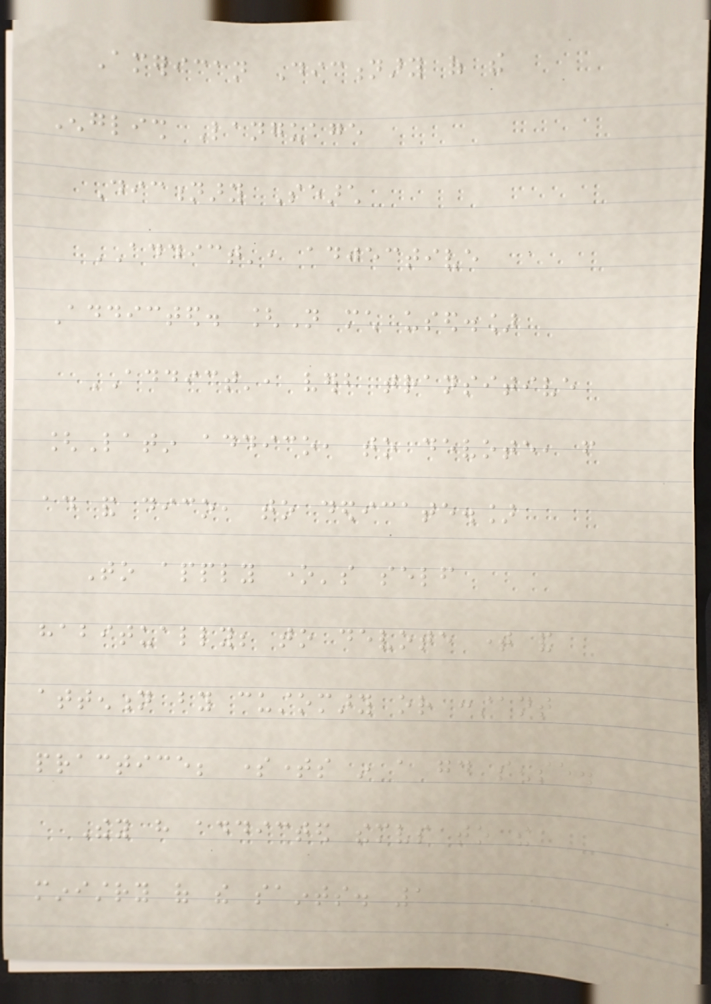American Dictionary of the
English Language
Dictionary Search
ADDICT', adjective
Addicted. [Not much used.]
ADDICT', verb transitive
[Latin addico, to devote, from
ad and dico, to dedicate.]
To apply one's self
habitually; to devote time and
attention by customary or constant
practice; sometimes in a good sense.
They have addicted themselves to the
ministry of the saints. 1
